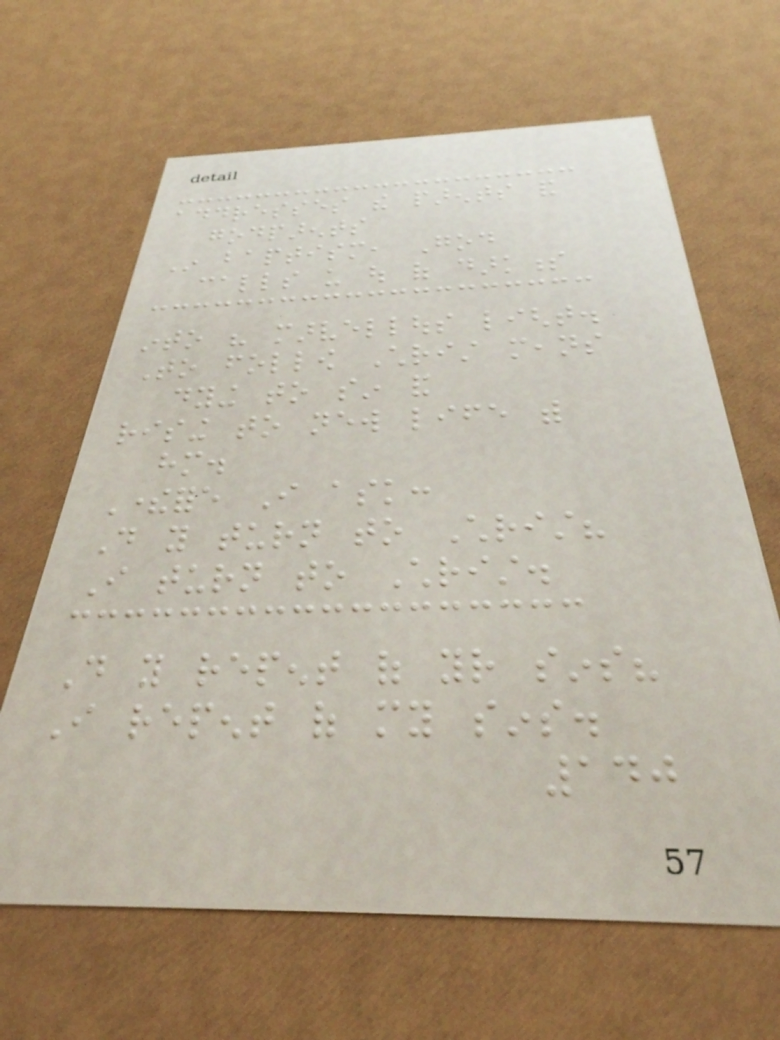addresses the parents and
godparents
In baptism, God
calls us out of darkness
into his marvellous light.
To follow Christ means
dying to sin and
rising to new life with
him.
Therefore I ask:
Do you turn to Christ?
I turn to Christ.
Do you repent of your sins?
I repent of my sins.
140
